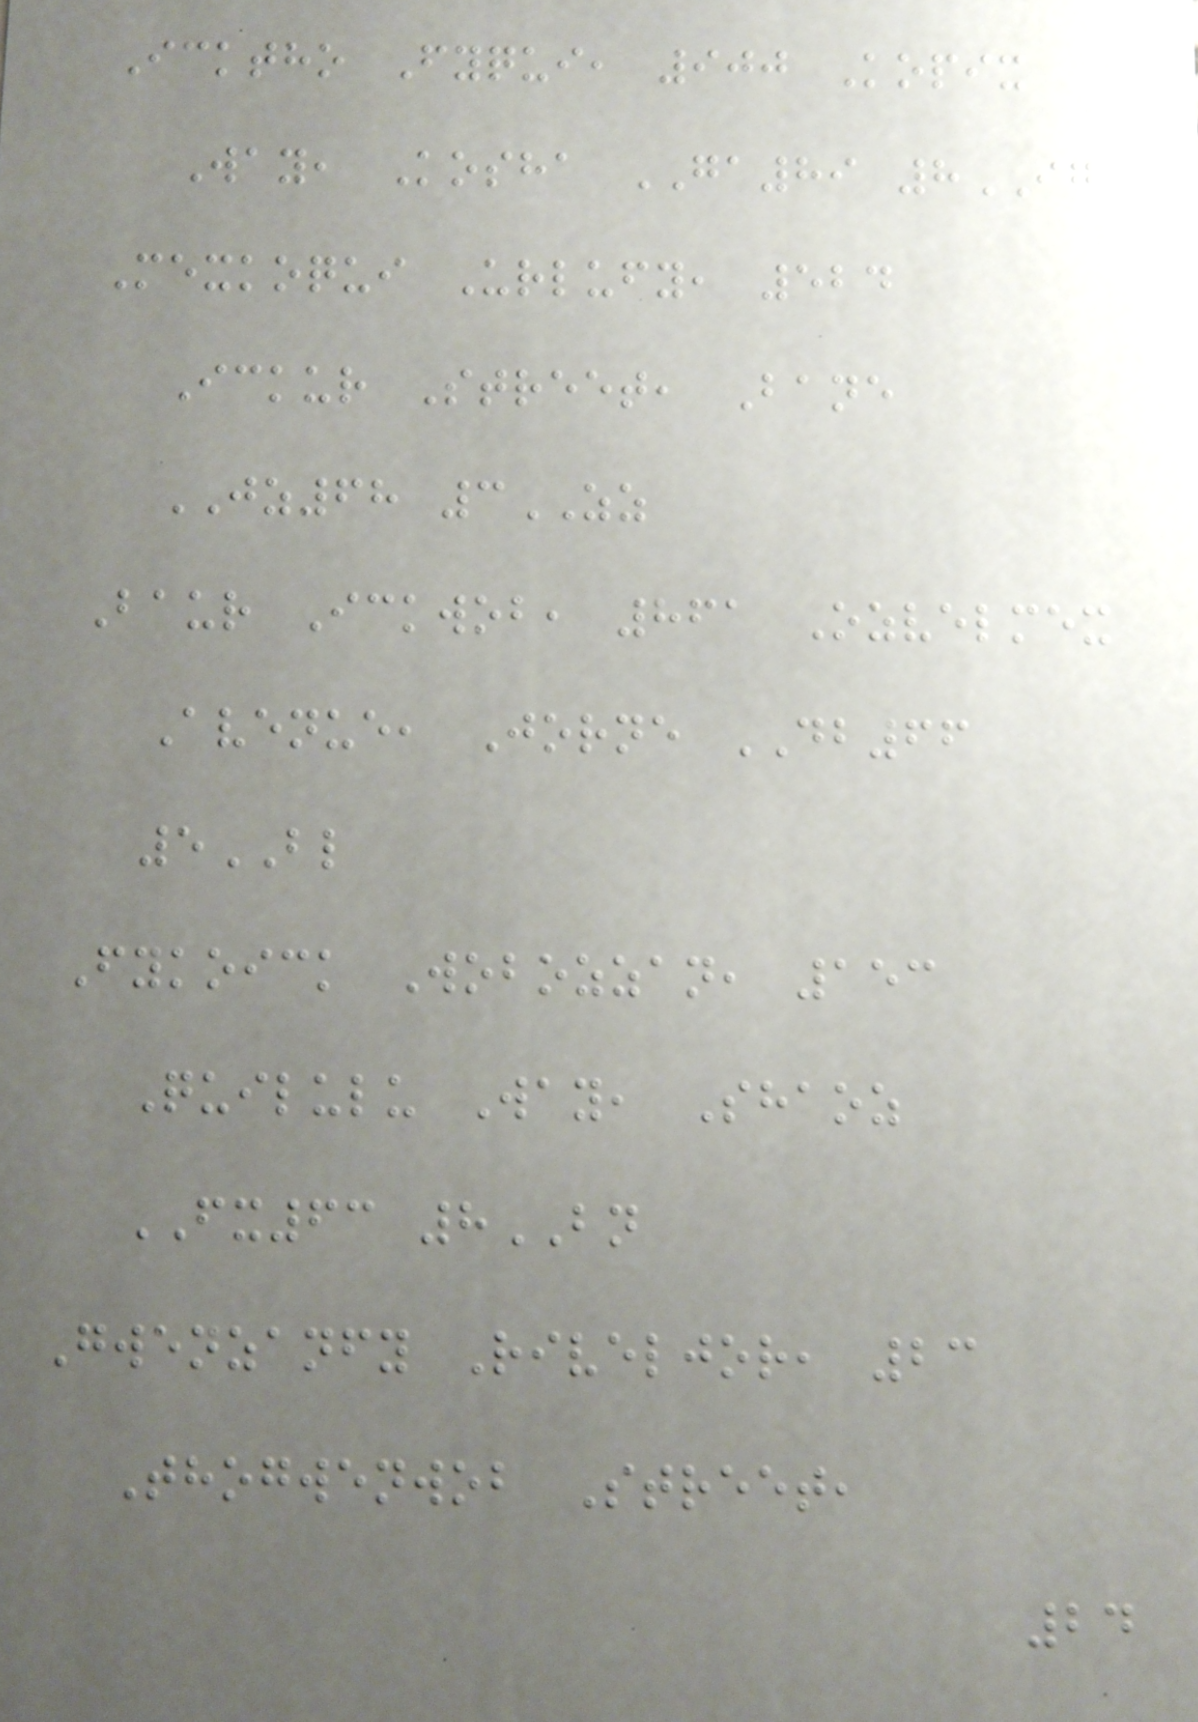Icktho Fyqui, 900 Kopix
Way, Kosha GA89 8IG
Mexkoqui Urlufy, 524
Ickur Street, Bane
JZ68 3ZZ
Baur Ickwob, 861 Ozvelmex
Avenue, Jorne DB66
5BL
Fykoick Wobozzan, 153
Quilulu Way, Shaoz
FX63 8BN
Gwenzanfy Riveljor, 23
Thogwenwob Street,
24
